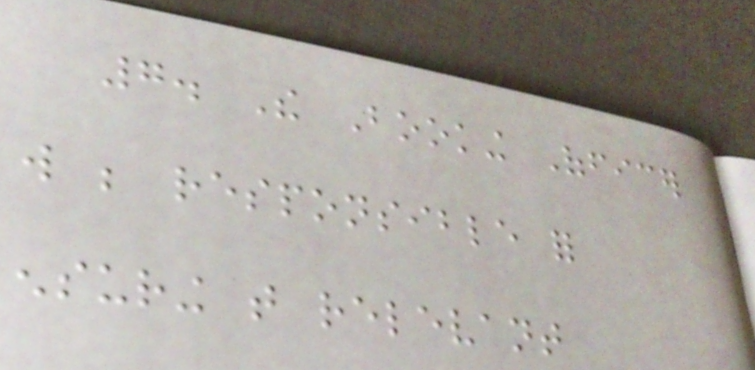7. The Booking Officer
will be responsible for
ensuring that relevant
